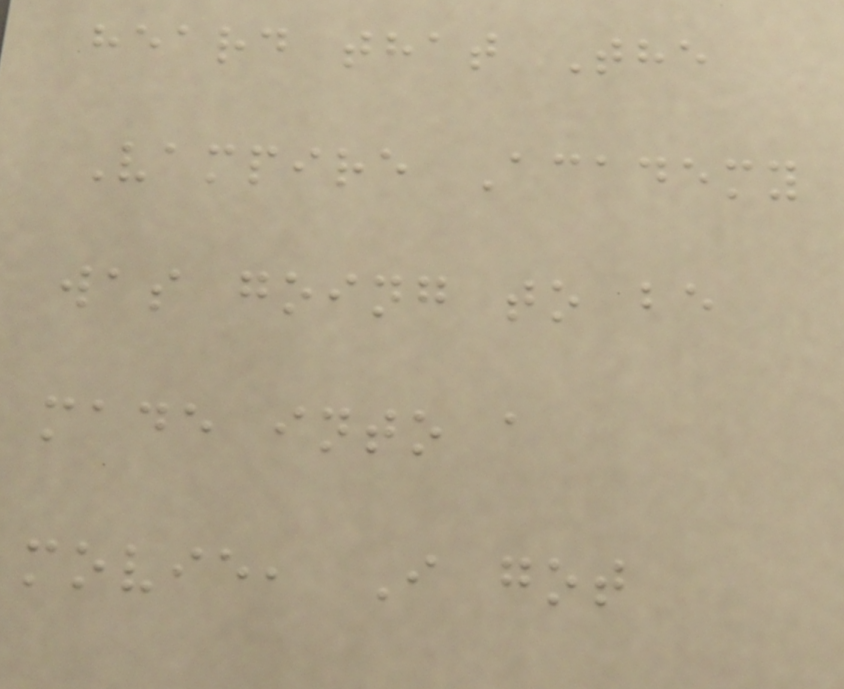heard that The
Vampire Academy
was going to be
made into a
movie, I got
